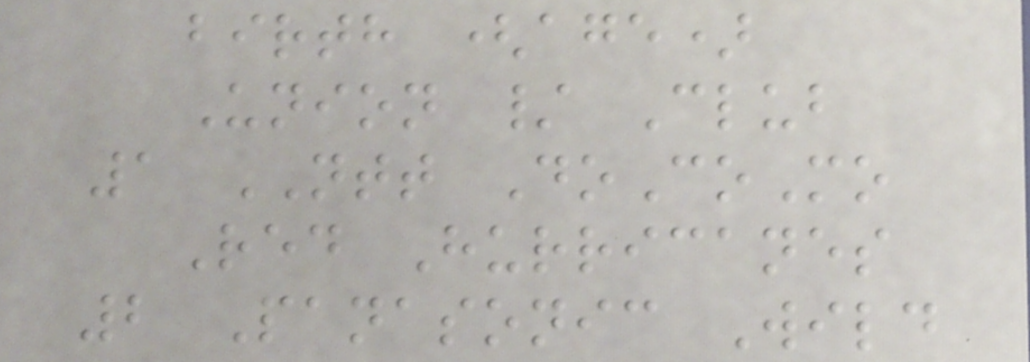birth (age)
Union / Club
1 NTT DoCoMo
Red Hurricanes
2 Panasonic Wild
